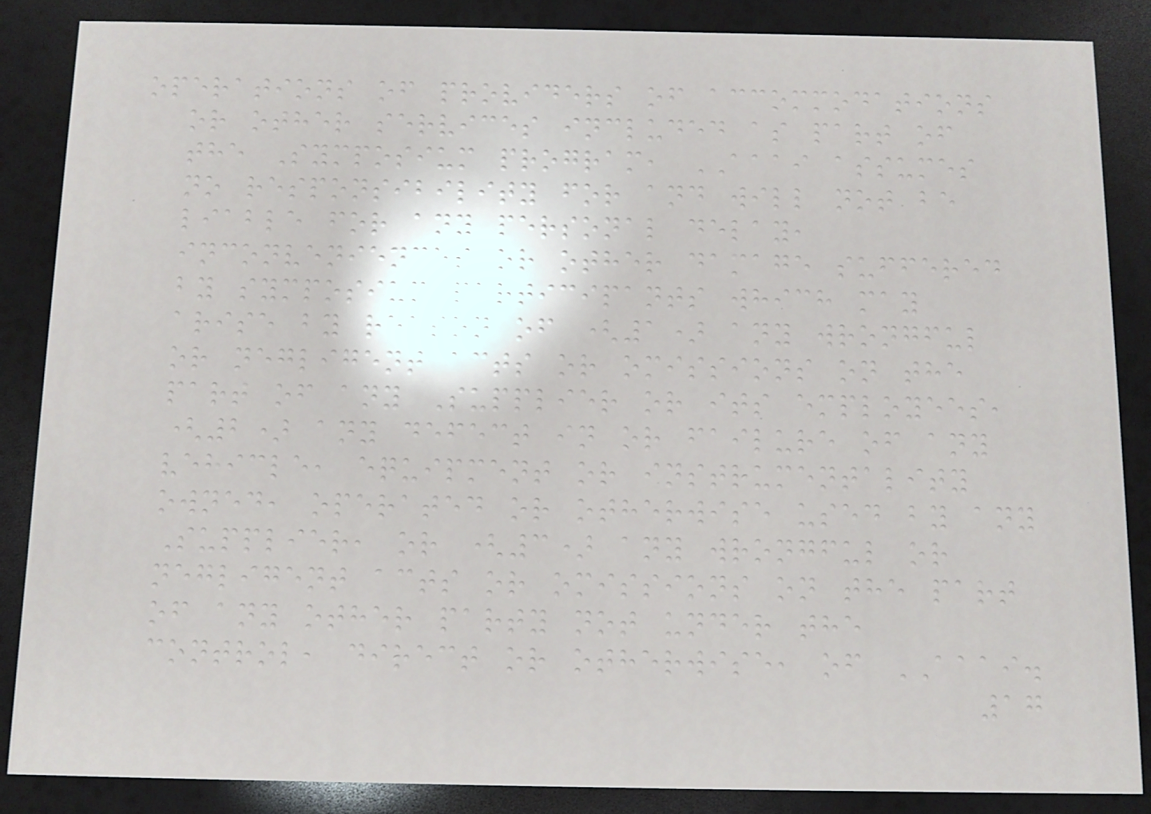operations of providers of accommodations
or other services included as part of
the Symposium program, AAAI assumes
no responsibility for and will not be
liable for any personal delay,
inconveniences or other damage suffered
by symposium participants which may
arise by reason of (1) any wrongful
or negligent acts or omissions on the
part of any Supplier or its employees,
(2) any defect in or failure of any
vehicle, equipment or instrumentality
owned, operated or otherwise used by any
Supplier, or (3) any wrongful or
negligent acts or omissions on the part
of any other party not under the
control, direct or otherwise, of AAAI.
17
